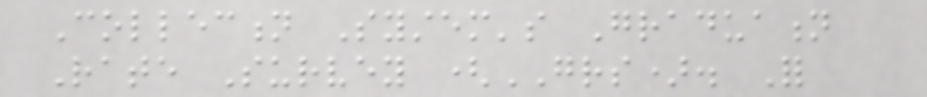Collection System's Graduation
Rate Survey (GRS). For
